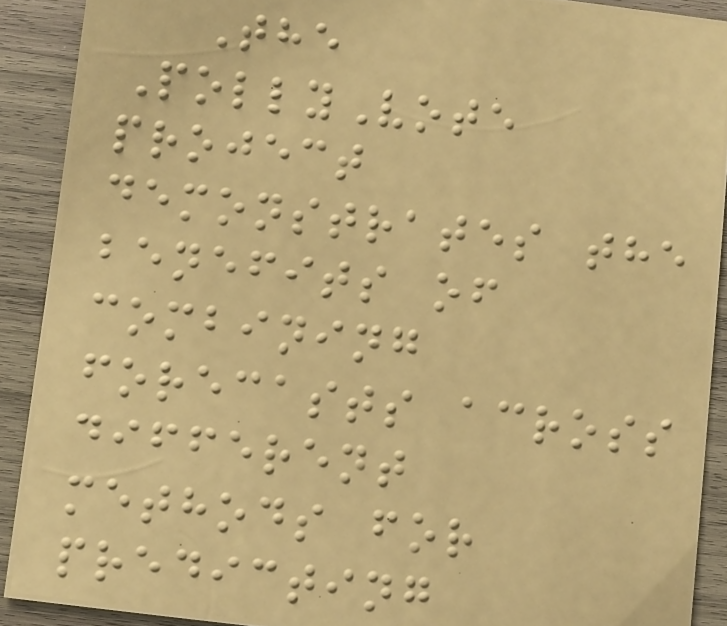The
PollyVote
project
demonstrates the
benefits of
combining
forecasts across
different
methods for
predicting
